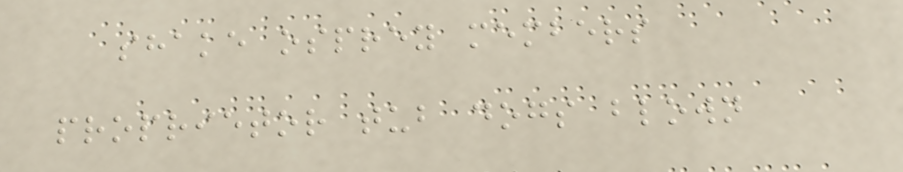shake osprey members
proprietor tub dogs blown
